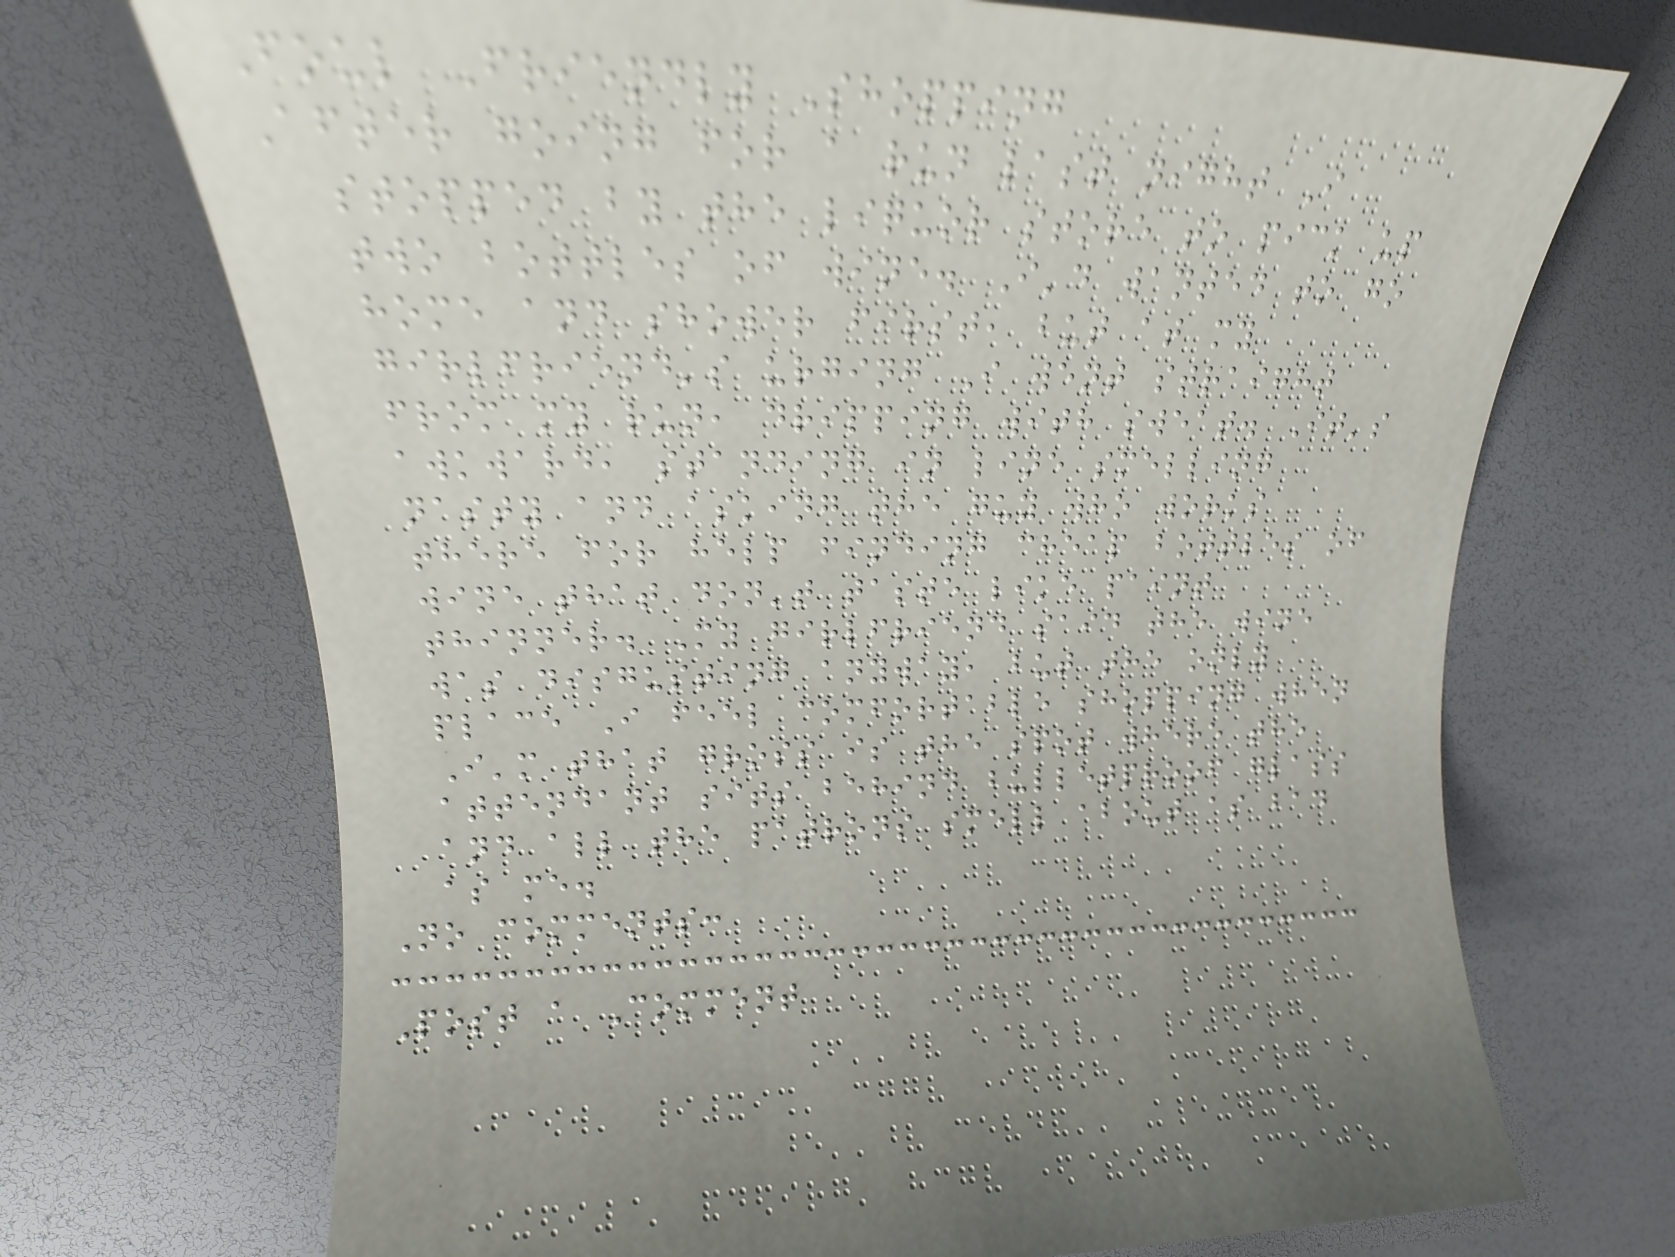Foul Friendly Shopping
After going for a run last night I
stopped by the liquor store to pick up
two bottles of wine. I'd wanted to go
home and shower first, but at my
girlfriend's urging I went straight
from my run, dripping with sweat. It's
awkward, standing in line smelling
nasty and asking the guy who works
there for help finding cheap bottles of
wine that don't taste like paint
thinner. My girlfriend said the wine
was disgusting anyway, but the only
place I feel comfortable shopping when
I'm that gross is the spot where the
attendant sits behind bulletproof glass
and all the patrons smell about as bad
as me.
No comments:
Post a Comment
